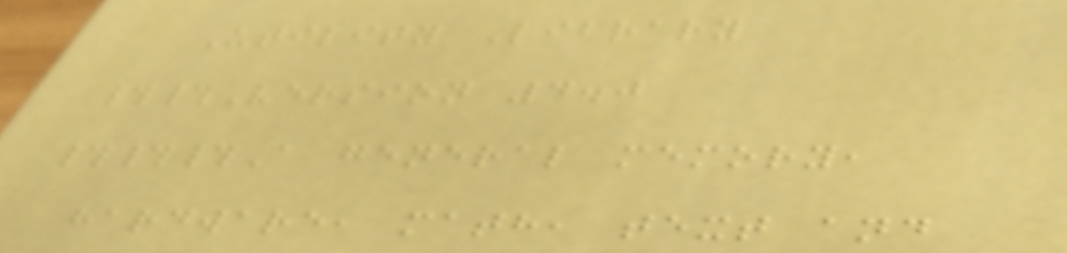Utility Library
##Version 4.0
###A general memory,
hardware, math, text and
